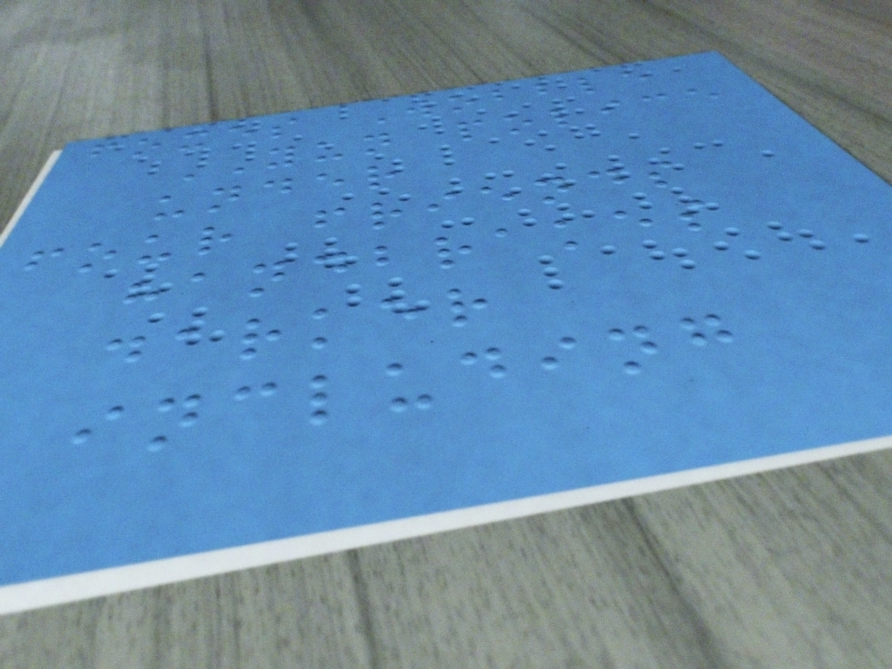foxes Wobble
YUN police
under
four friends
handbrakes
darker
including
